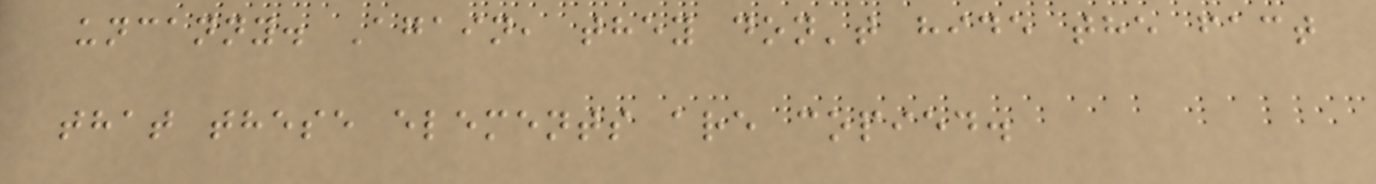uncanny. Again, they don't hide the fact
that these elements are copied.
